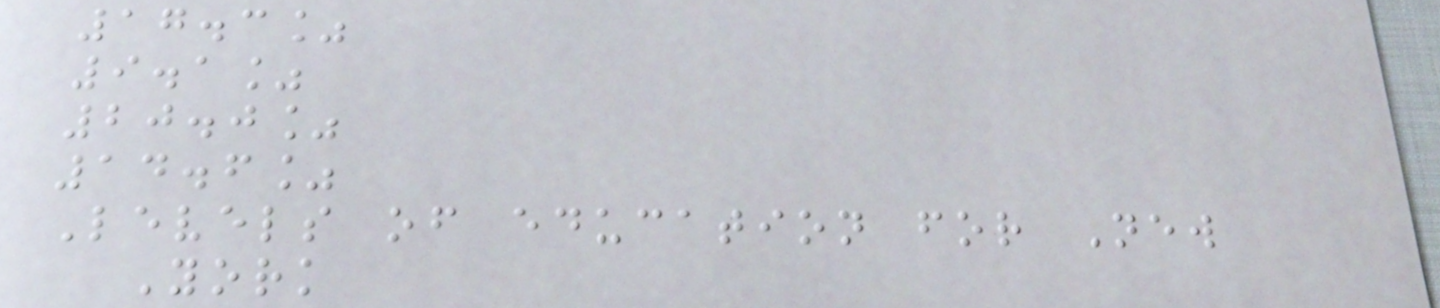17.3%
9.1%
20.0%
14.6%
Levels of education for New
York
